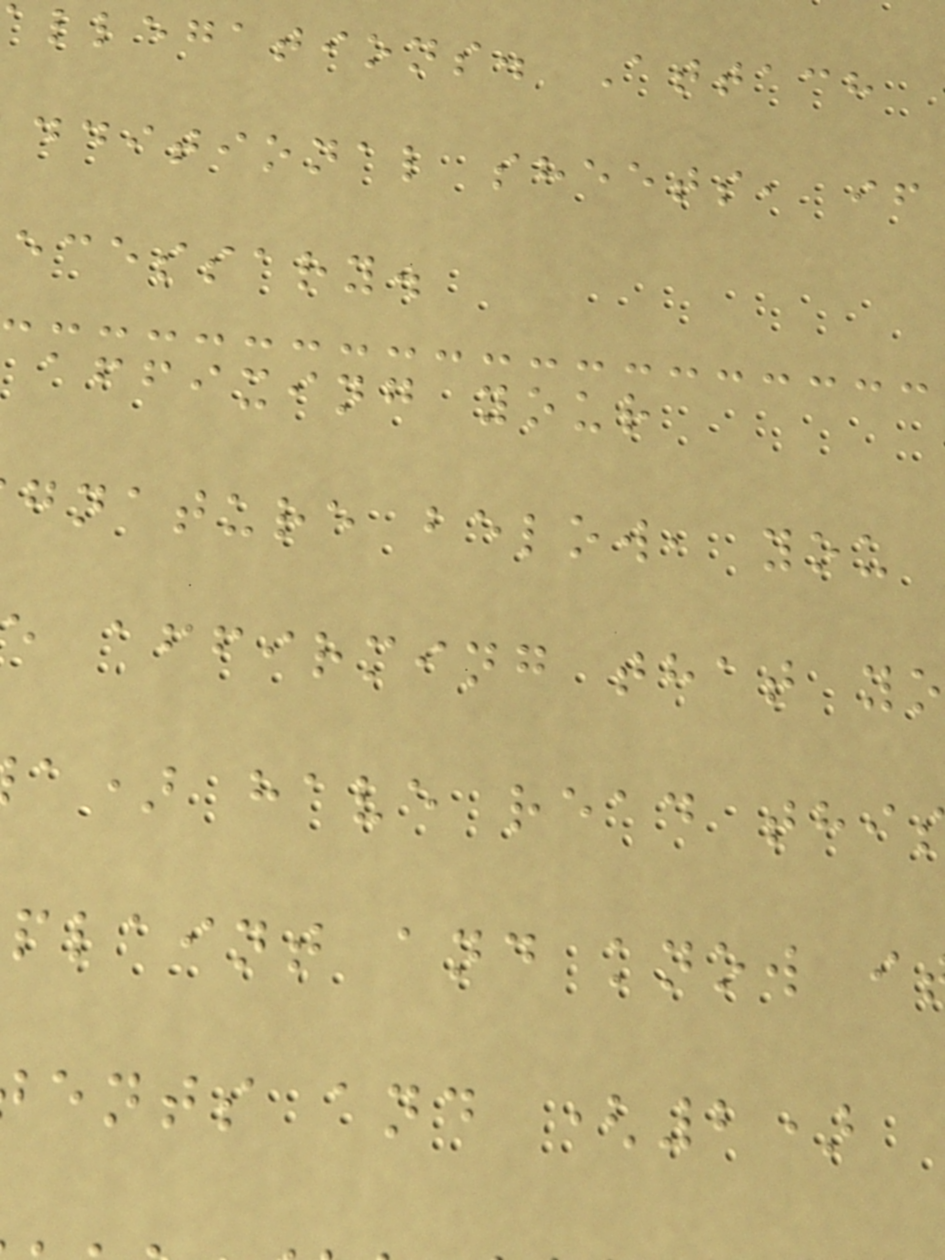allegations. Attach
dditional sheets, if
ecessary.
affixing your
gnature below, you
e affirming that yo
a) have read thi
plaint and know i
ents and (2)
